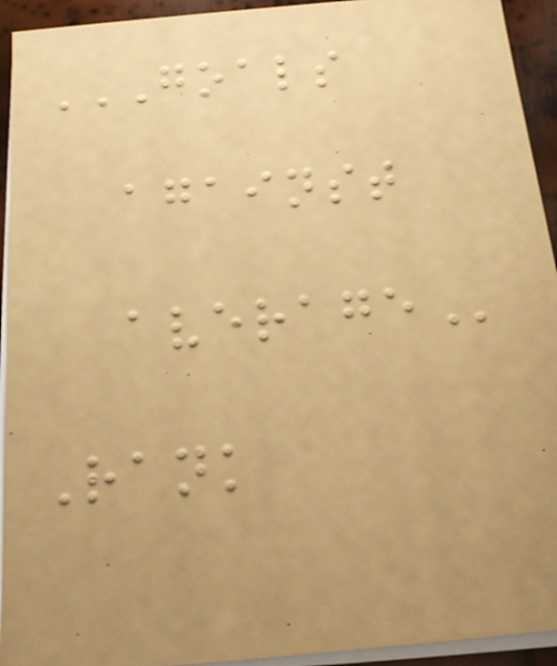GOALS
AGAINST
AVERAGE
Rank
